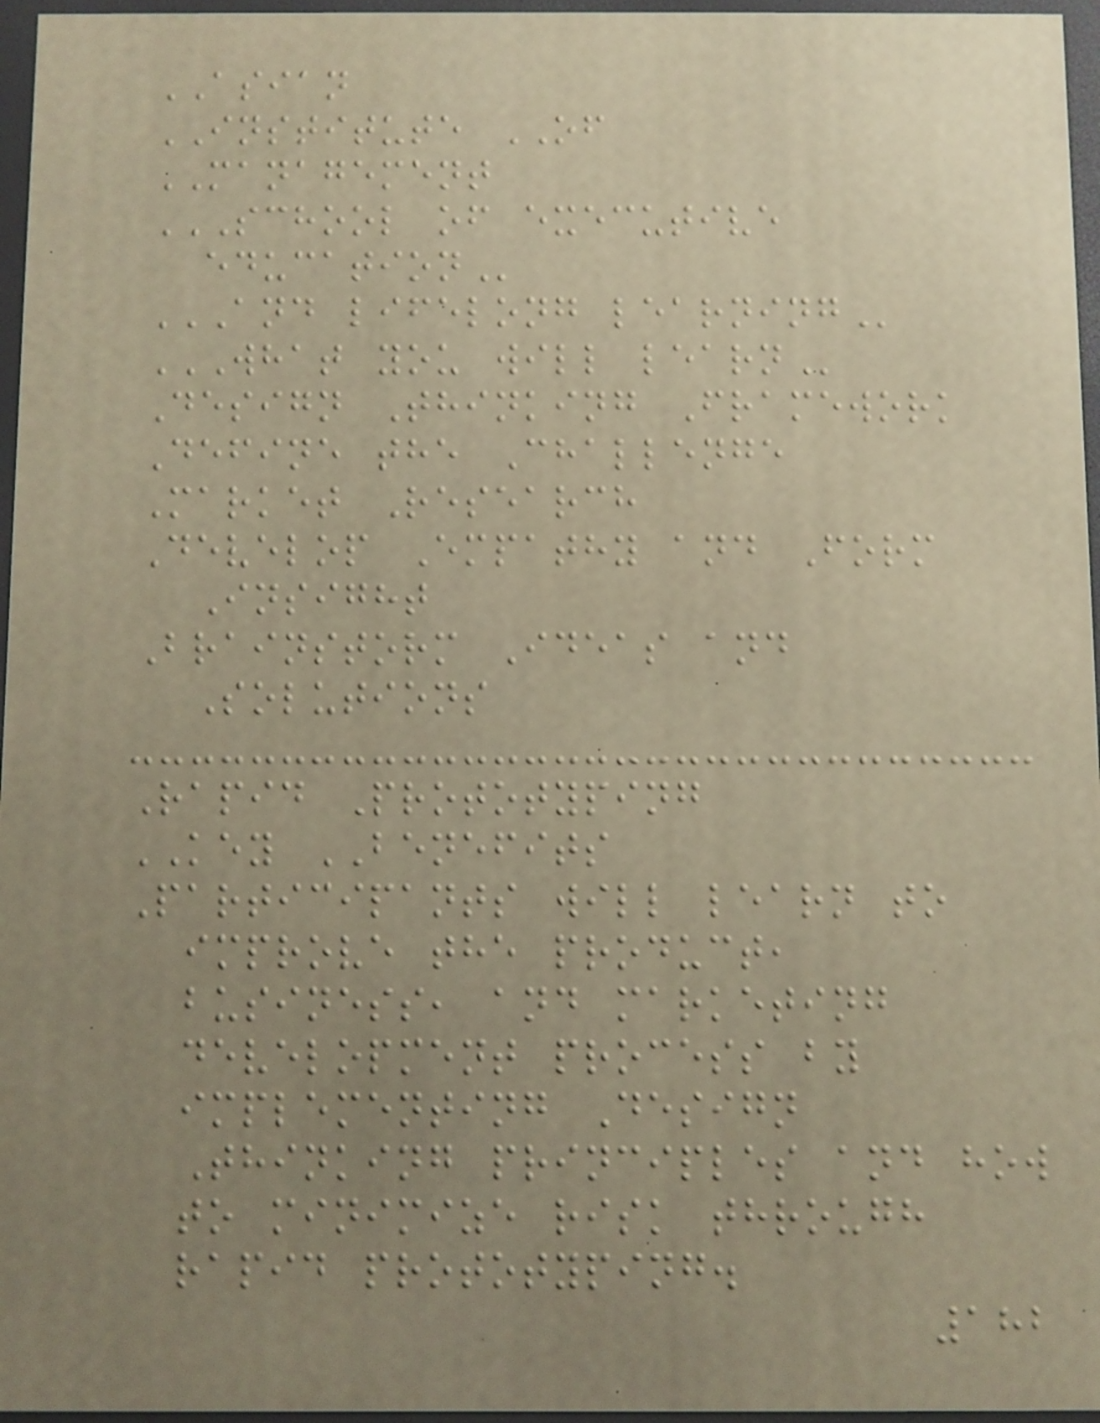ASIAN
INSTITUTE OF
MANAGEMENT
SCHOOL OF EXECUTIVE
EDUCATION
AND LIFELONG LEARNING
WHAT YOU WILL LEARN
Design Thinking Framework
Define the Challenge
Market Research
Develop Empathy and Form
Insight
Brainstorm Ideas and
Solutions
Rapid Prototyping
KEY BENEFITS
Participants will learn to
improve the product,
business, and marketing
development process by
implementing Design
Thinking principles and how
to minimize risk through
rapid prototyping.
182
